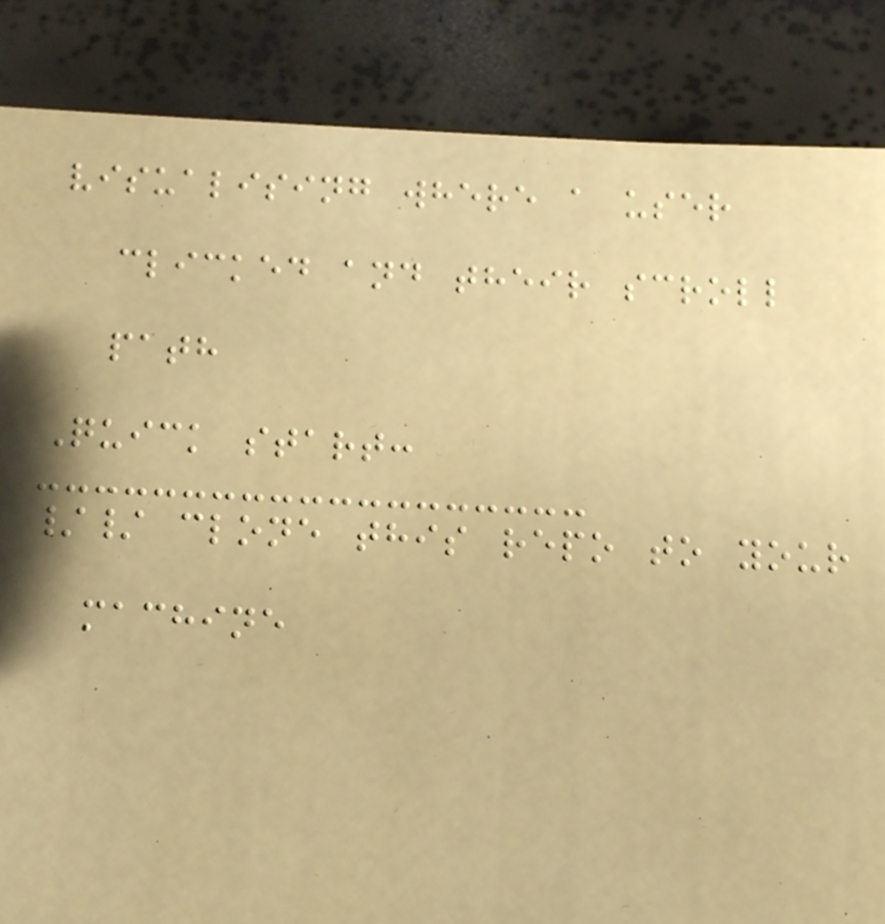visualising where a user
clicked and their scroll
path
Quick start:
// clone this repo to your
machine
